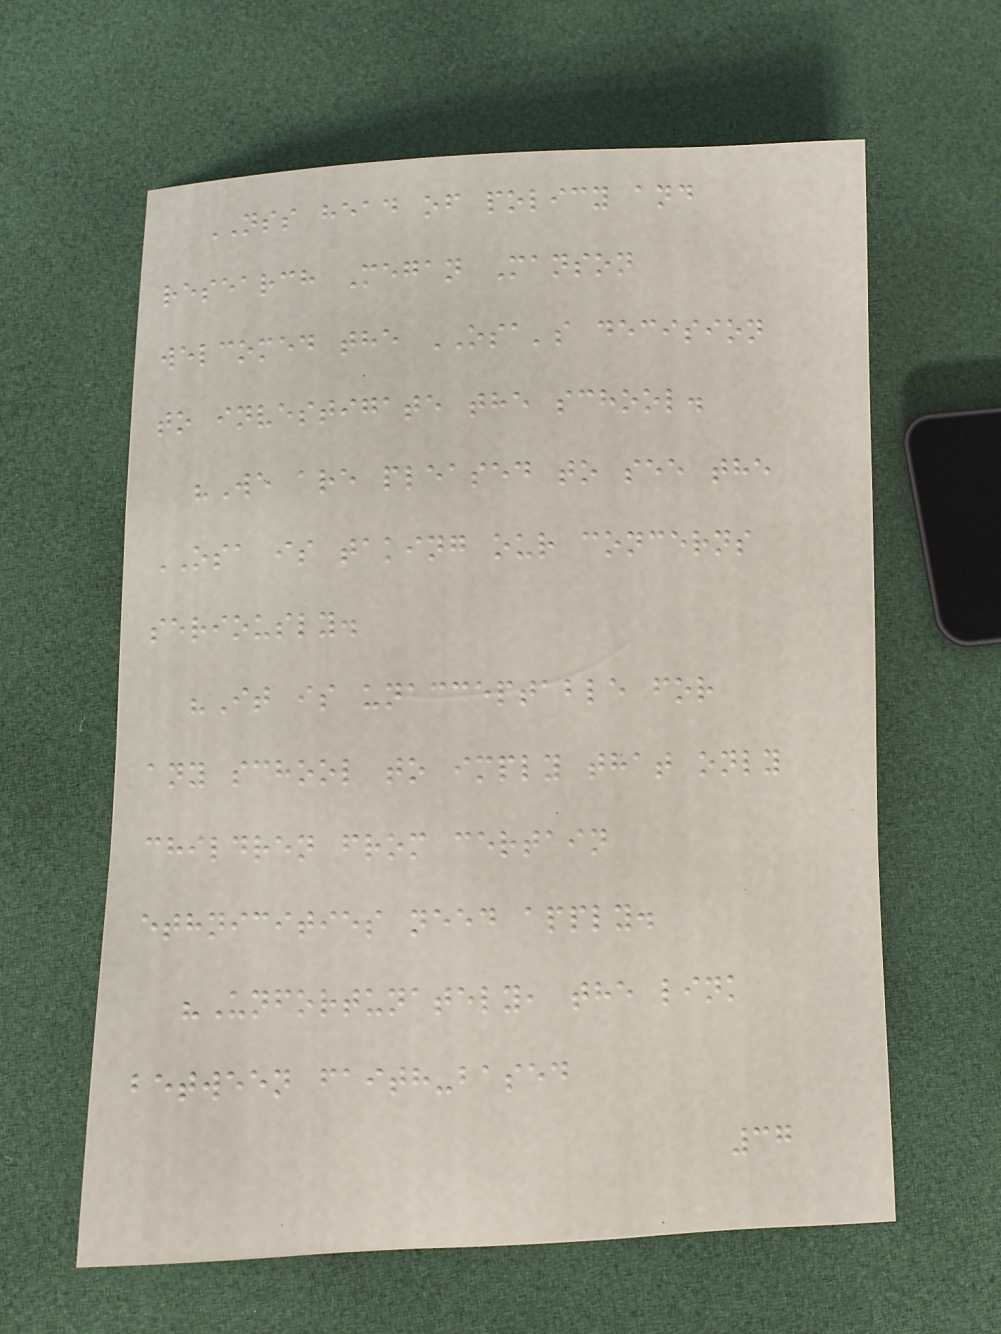NSS head of policy and
research Megan Manson
welcomed the OSA's decision
to investigate the school.
"We are pleased to see the
OSA is taking our concerns
seriously.
"It is unacceptable for
any school to imply that only
children from certain
ethnicities need apply.
"Unfortunately, the link
between faith-based
37
